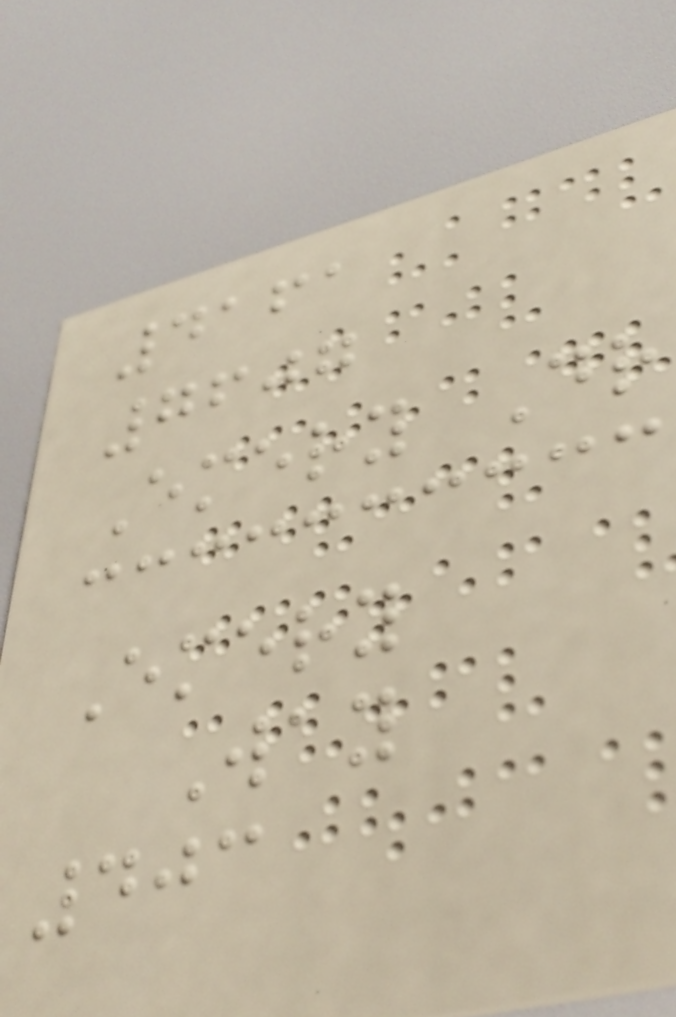4161
7607
Emery Dr
Emery
Way
403
